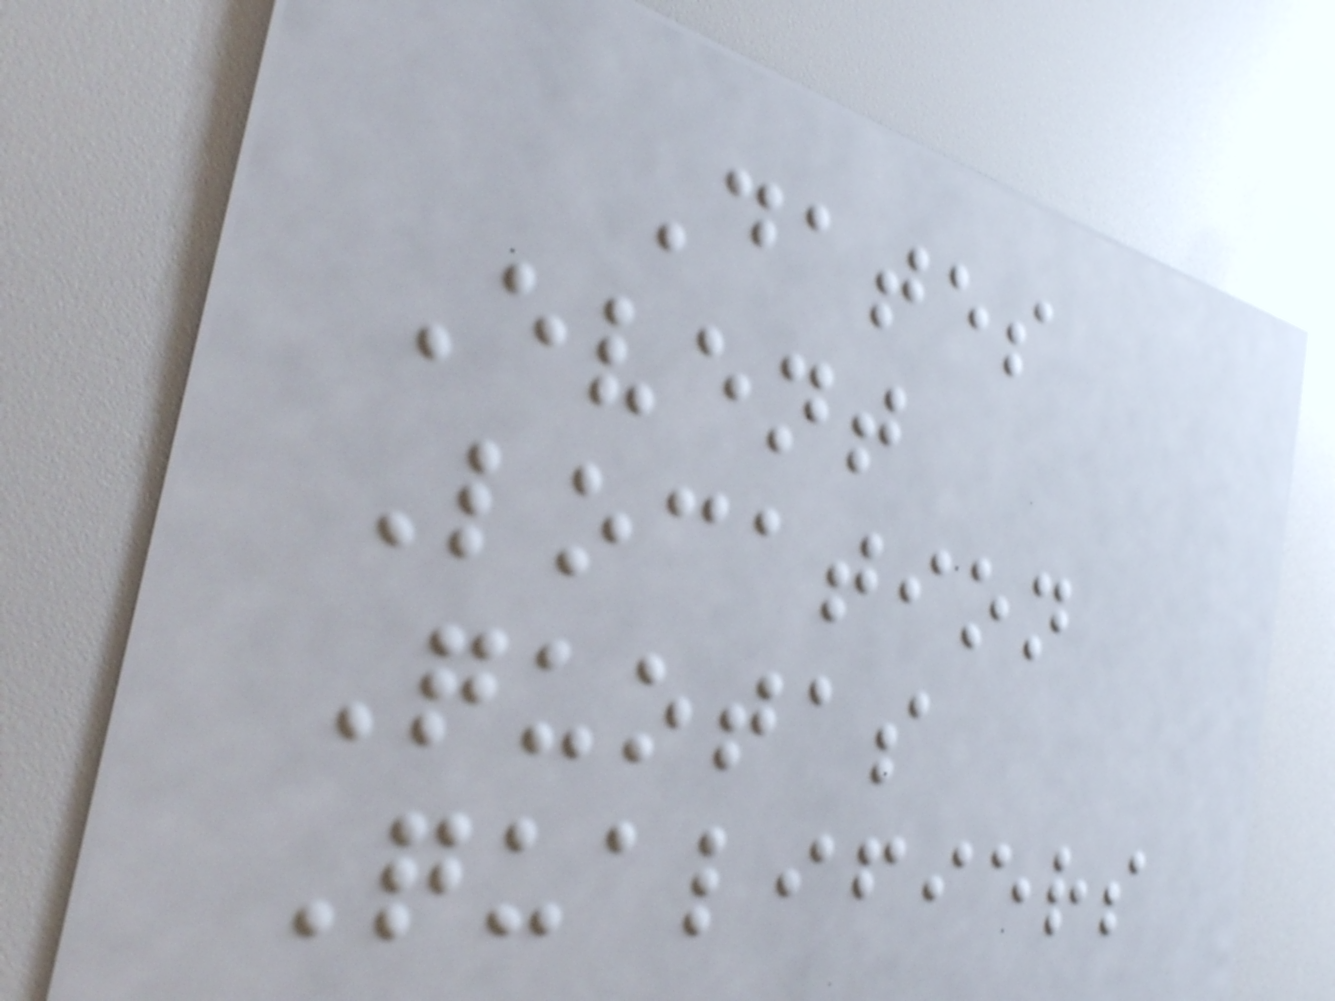Dates
Event
Location
Quotas
Qualifiers
